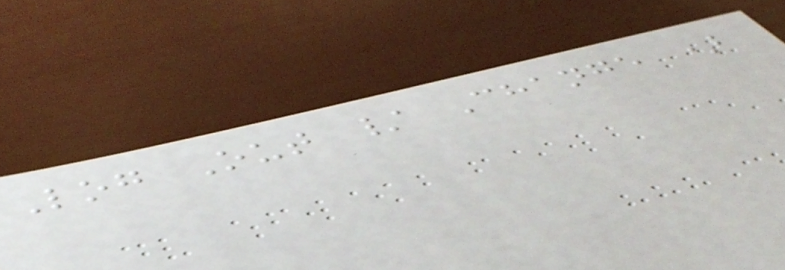Log Out / Change )
